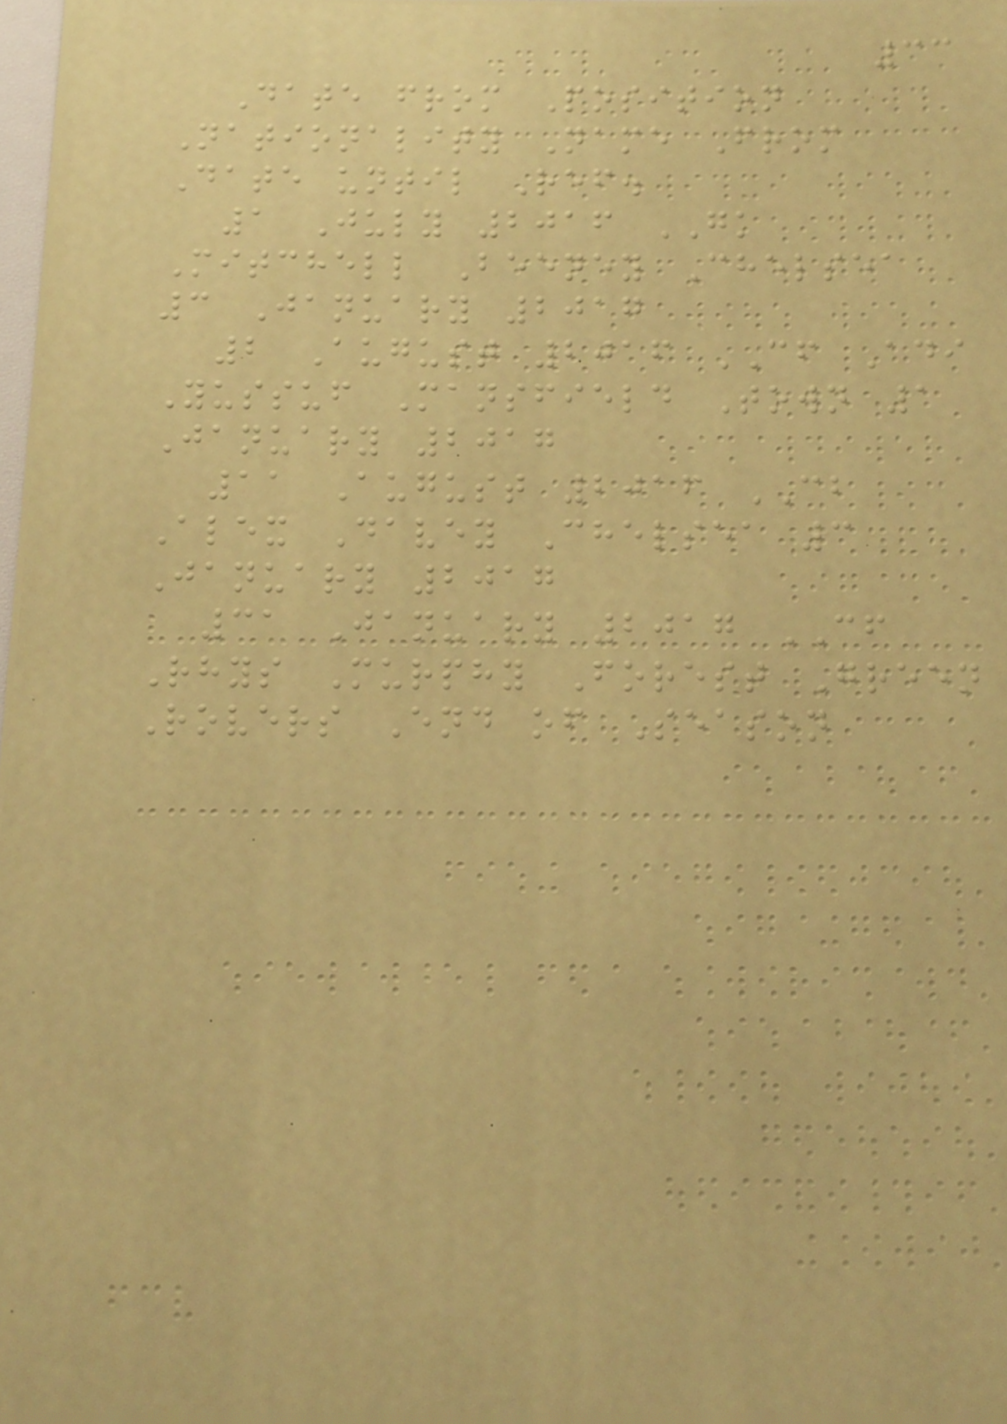33
Date from Position
Nationality Name From
Date until Ref.
1 July 2016 GK
Mitchell Beeney Chelsea
3 January 2017
2 August 2016 CF Adi
Yussuf Mansfield Town 1
January 2017
11 August 2016 CB
Alex Davey Chelsea 3
January 2017
31 January 2017 CF
Rhys Murphy Forest Green
Rovers End of Season
